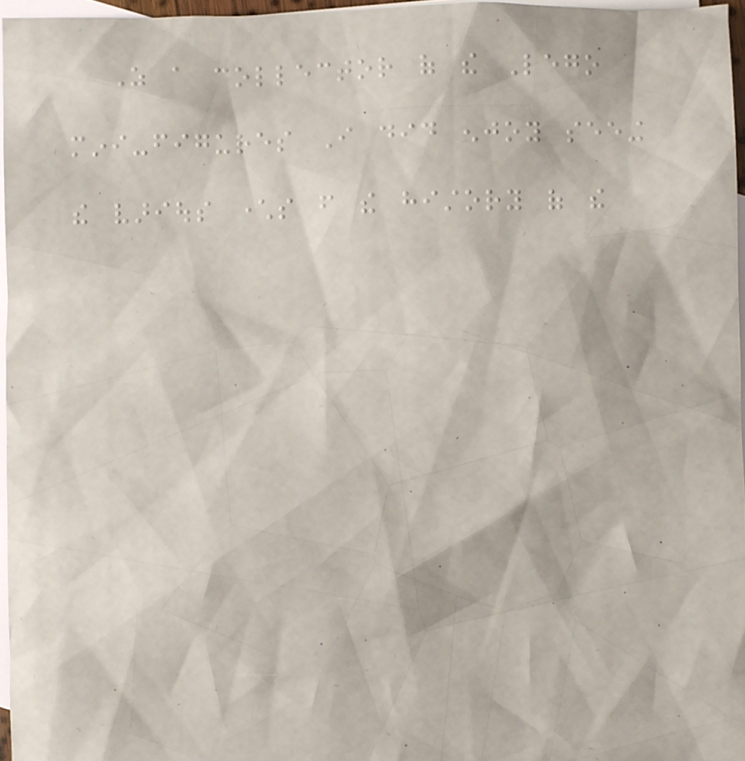As a collector of the Lego
mini-figures I did enjoy seeing
the various characters from the history of the
